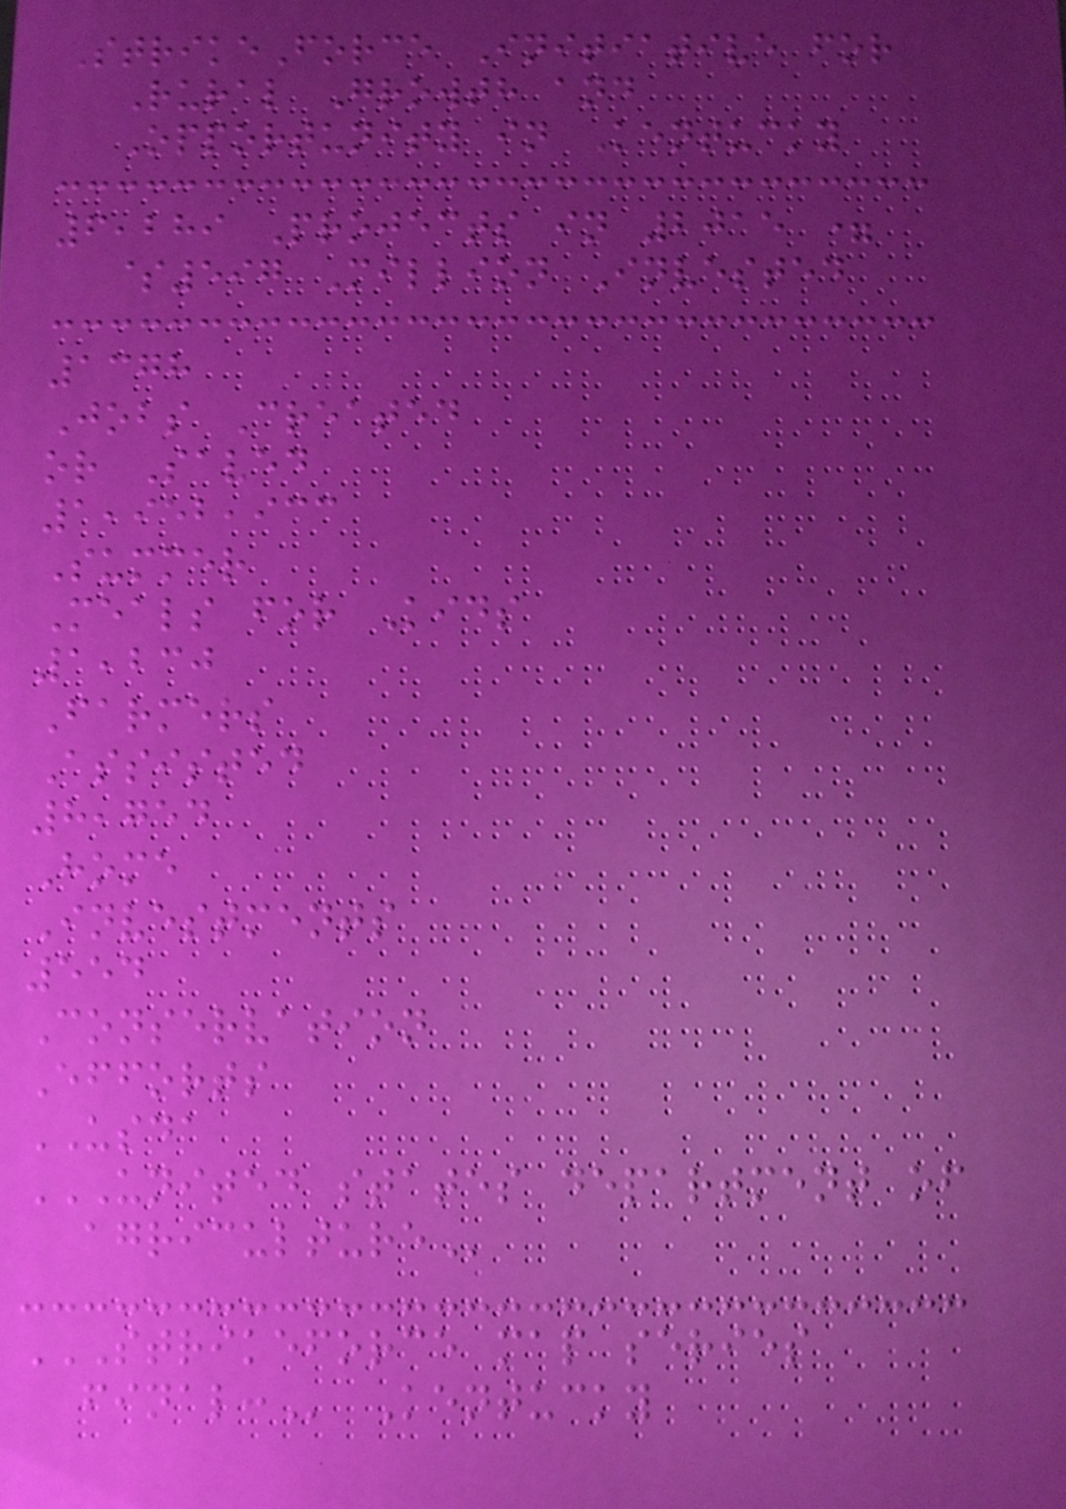StrikeForce Initiative for
Rural Growth and
Opportunity in Kentucky
6,289 Projects in 2015 =
$597 Million Invested
1378
Jobs Created
or Saved
1,952,933
Summer
Meals for Kids
1,230
Farmers
Assisted
8,754
Home
Investments
554
Conservation
Efforts
USDA
UNITED STATES DEPARTMENT OF
AGRICULTURE
STRIKEFORCE MAP SERIES
FINAL: Kentucky
